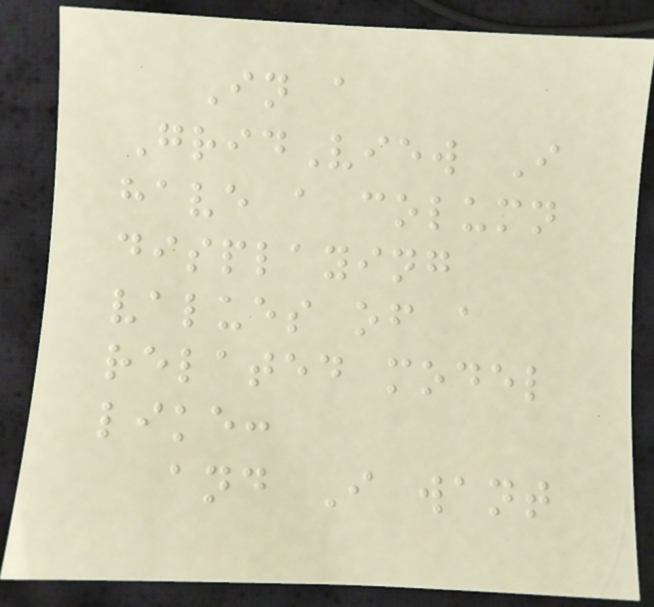In a
GridView I
have a column
displaying
values of a
related model
like:
and I want
